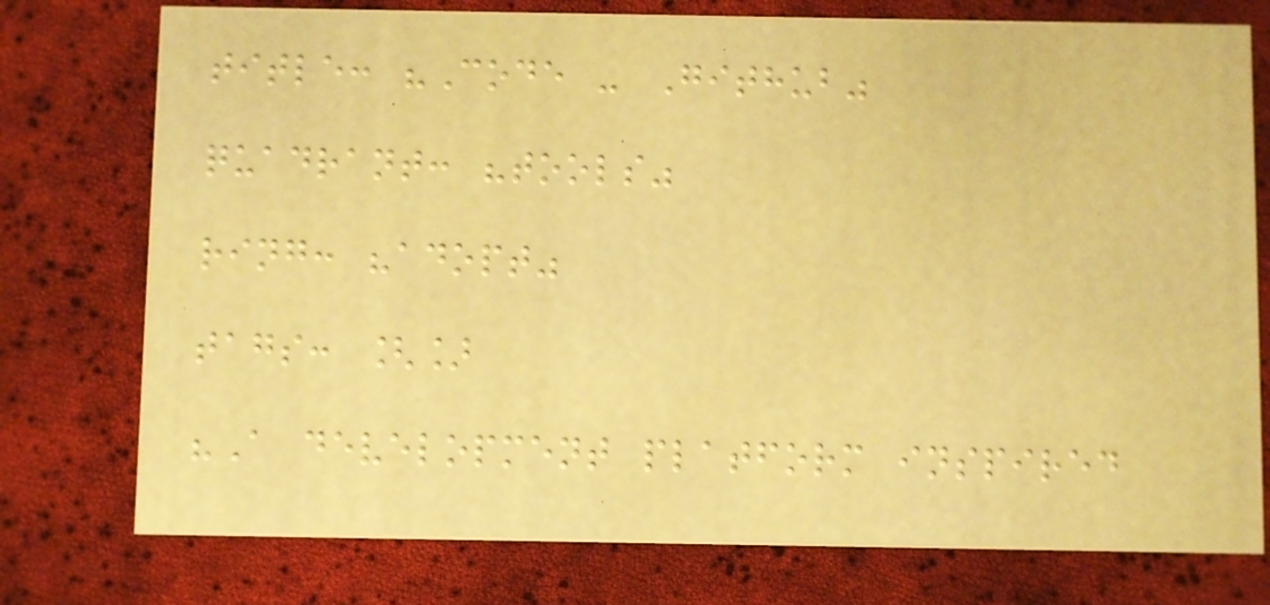title: "Code - Github"
quadrant: "tools"
ring: "adopt"
tags: []
"A development platform inspired
